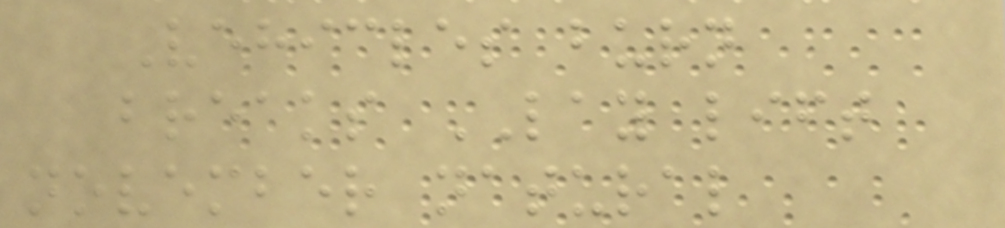Vehicles burn
breaks LAY lift
november natural
